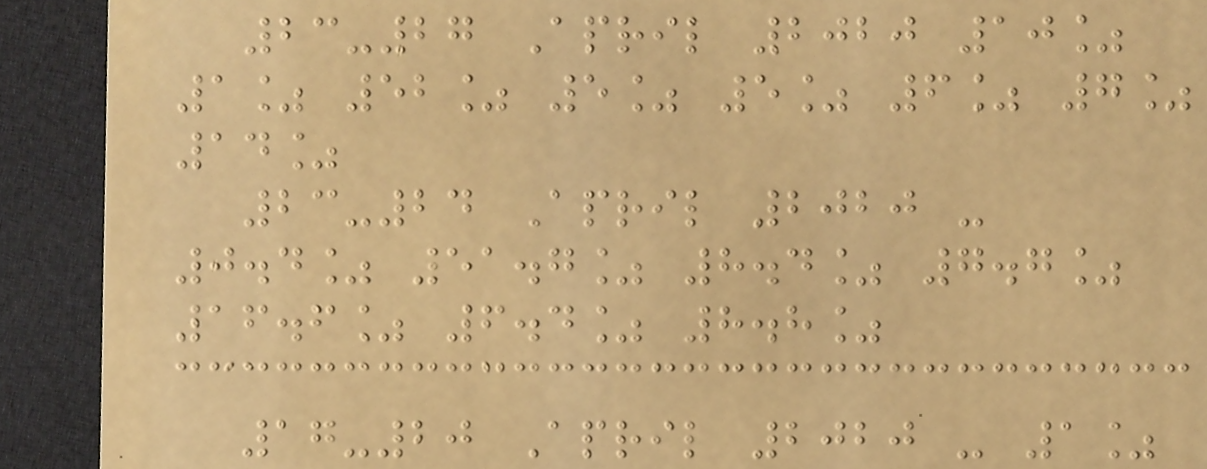23-27 April 2020 10%
1% 52% 5% 5% 6% 7%
14%
23-24 April 2020 -
0.4% 51.7% 8.4% 7.7%
16.6% 6.4% 8.8%
17-20 April 2020 - 1%
